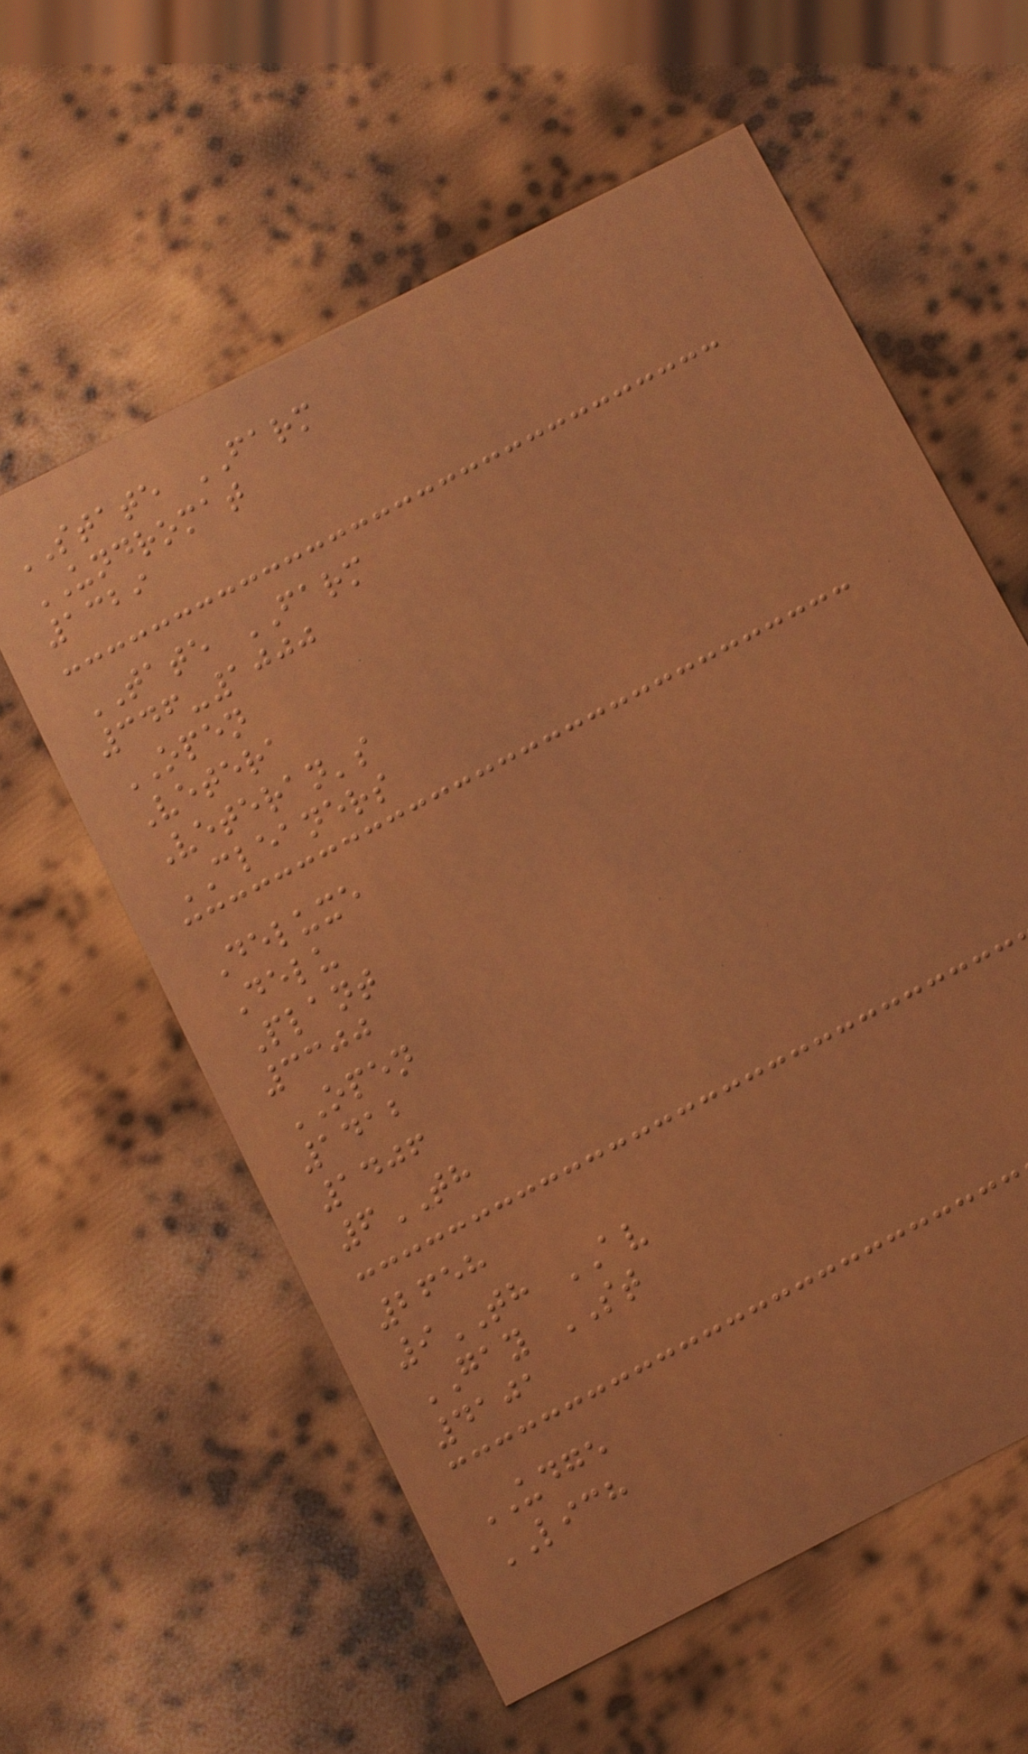STATE FARM
UNDROMAT
1329
TATE FARM
346-1000
OPEN
Vetera
Veteran's
CLEANERS
Deluxe
Delu
Plant
3300
OPEN
1412
1406
6TH
2658
9TH AV
GAY ST
4101
UDGE
LICH
